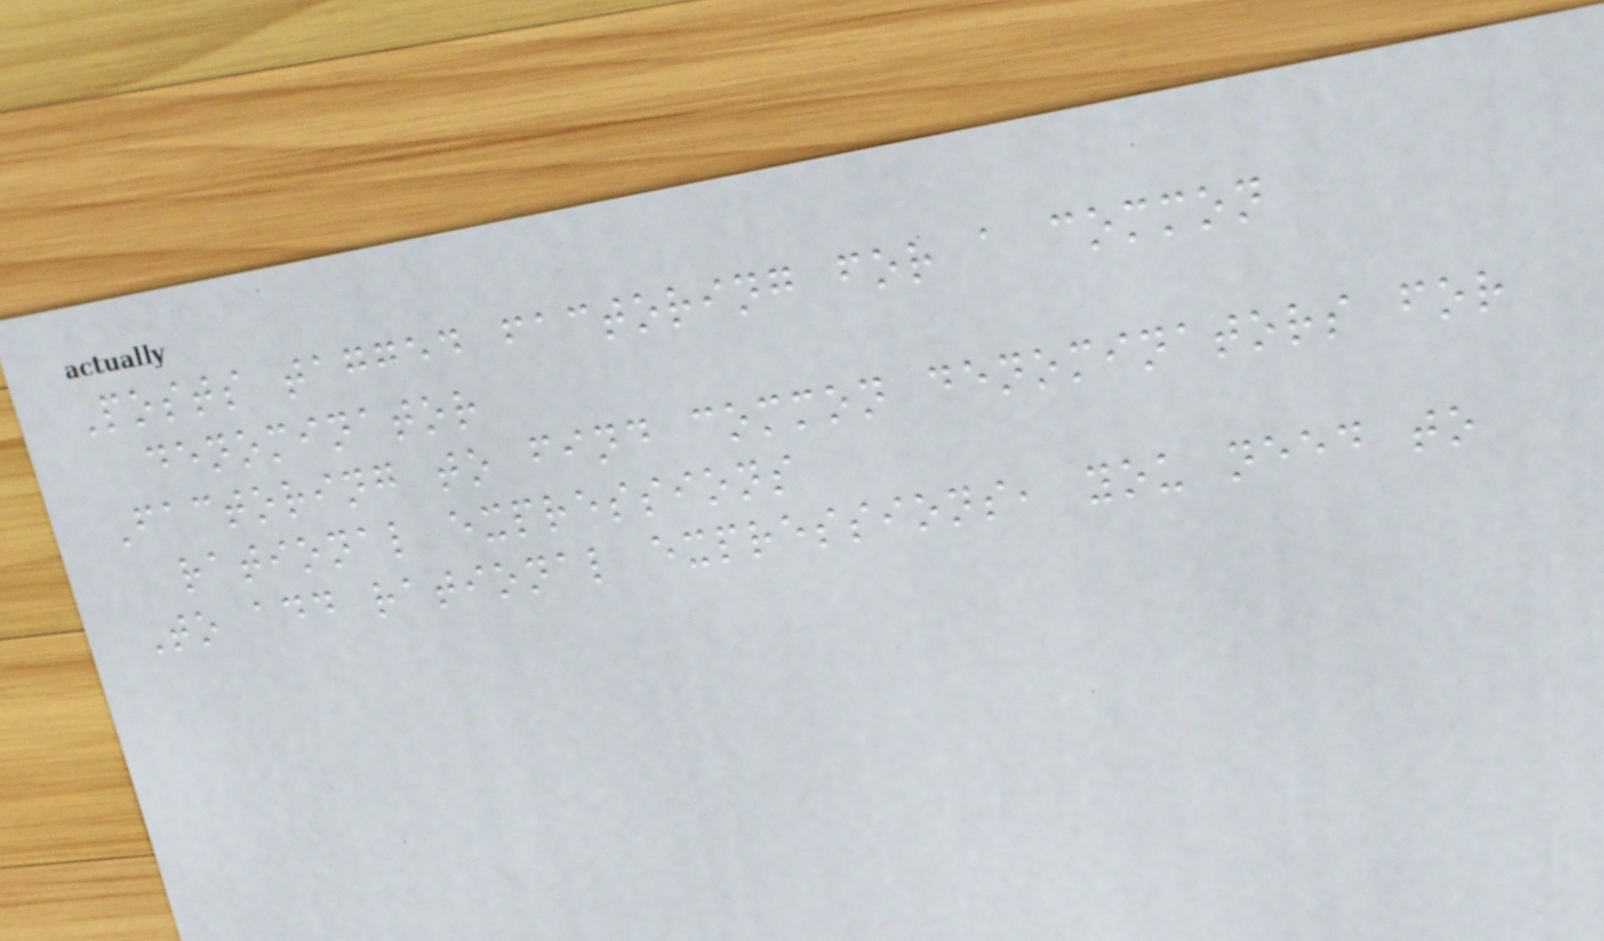Posts tagged factoring for a common
denominator
Factoring to find common denominators for
rational expressions
To add rational expressions, you need to
